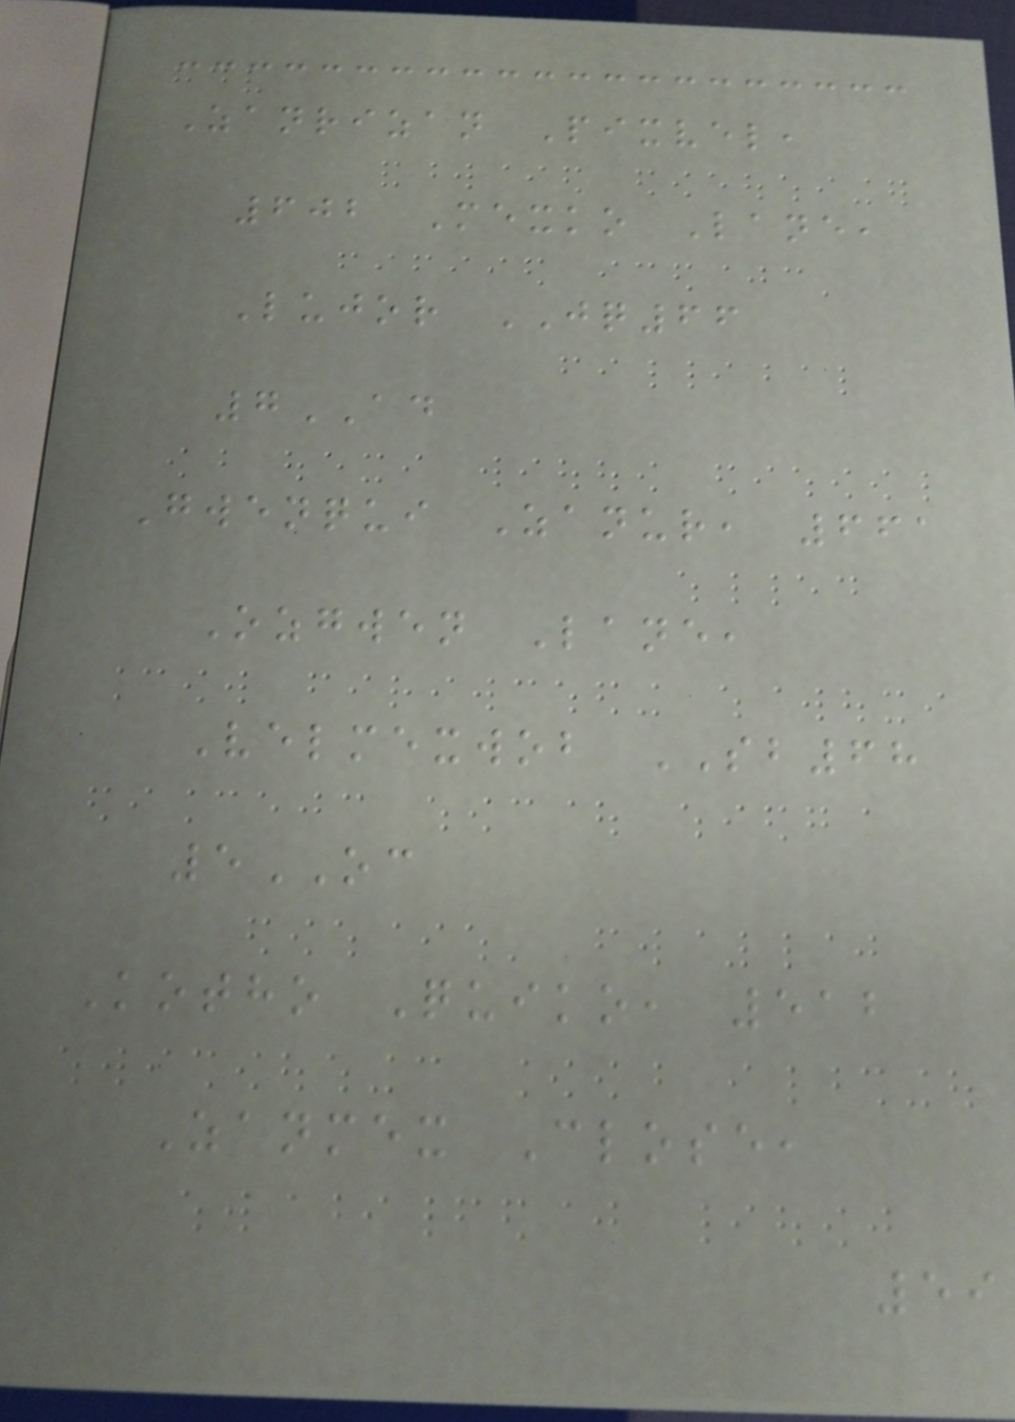Zanrizan Pixvel,
602 Mexko Lane,
Lujor JQ66
7AD
Gwenqui Zanur, 661
Ozgwen Lane,
Velmexwob SB68
5OC
Kotho Quiko, 512
Zanmex Close,
59
